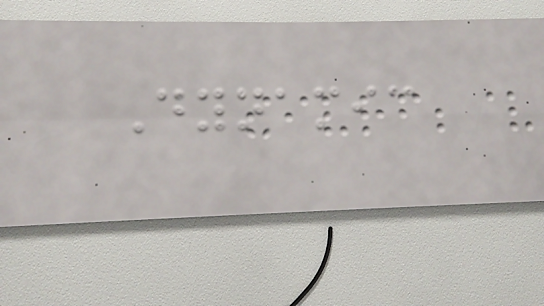Dynamic
